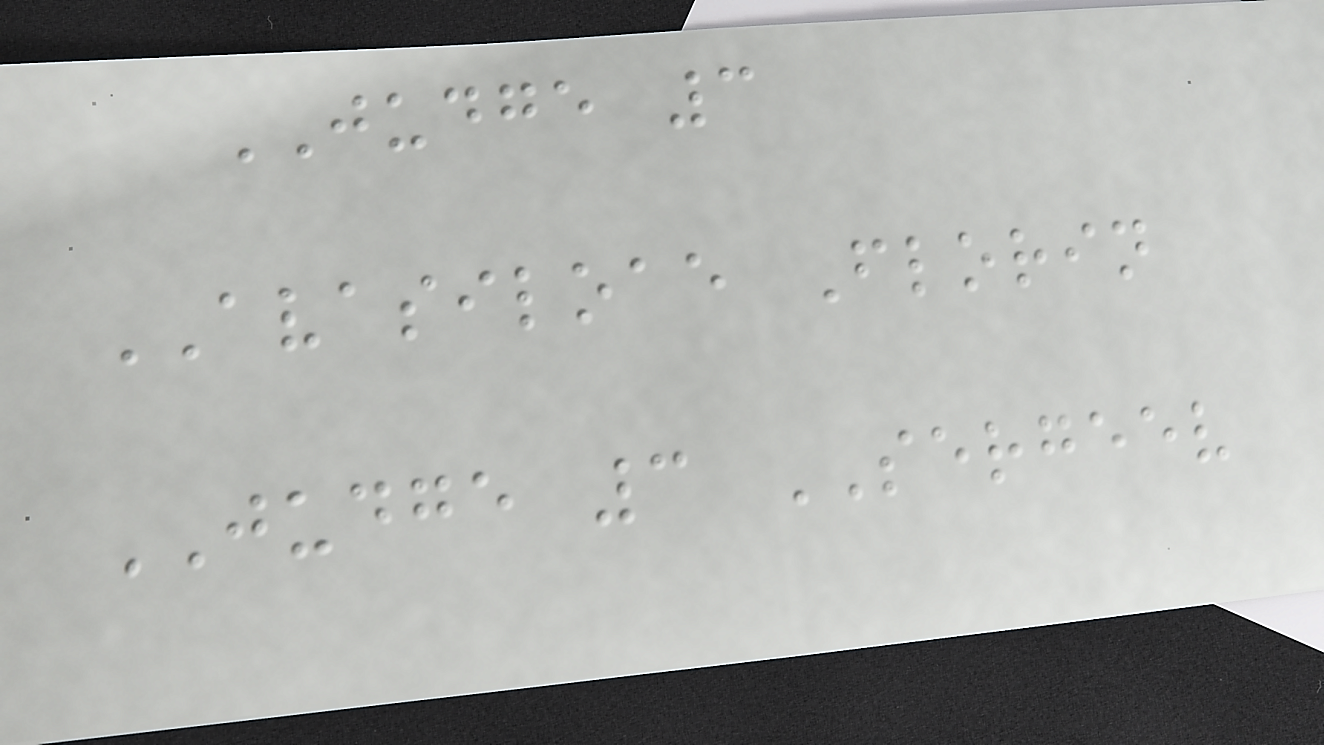JUDGE 3
AVASILOAE Florin
JUDGE 3 SERGEEV
